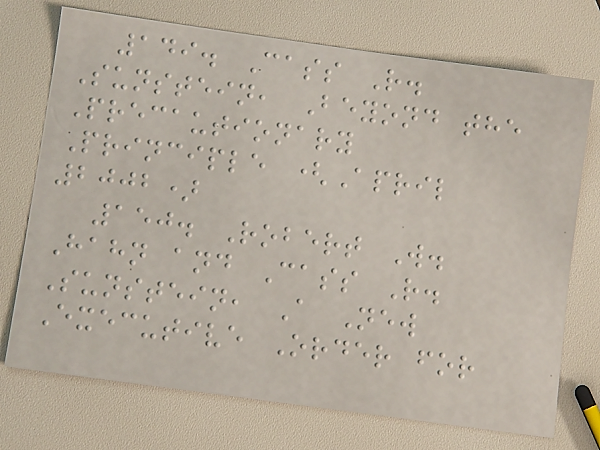149. Cass R.
Sunstein, Beyond the
Precautionary
Principle (April
2002)
150. Robert W.
Hahn and Cass R.
Sunstein, A New
Executive Order for
